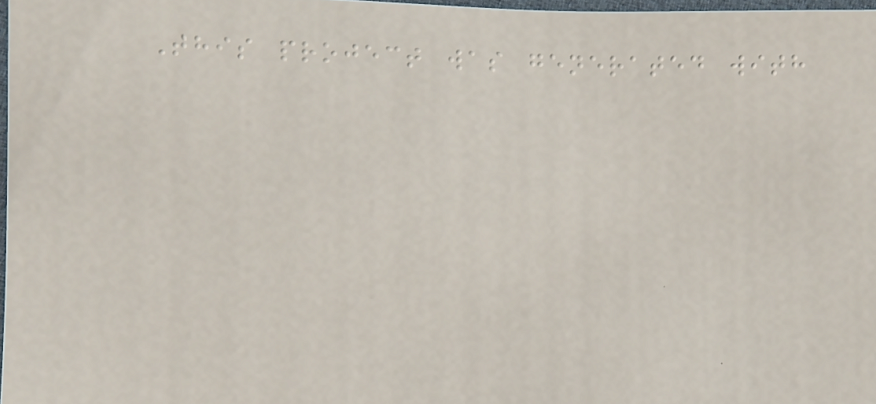This project was generated with
